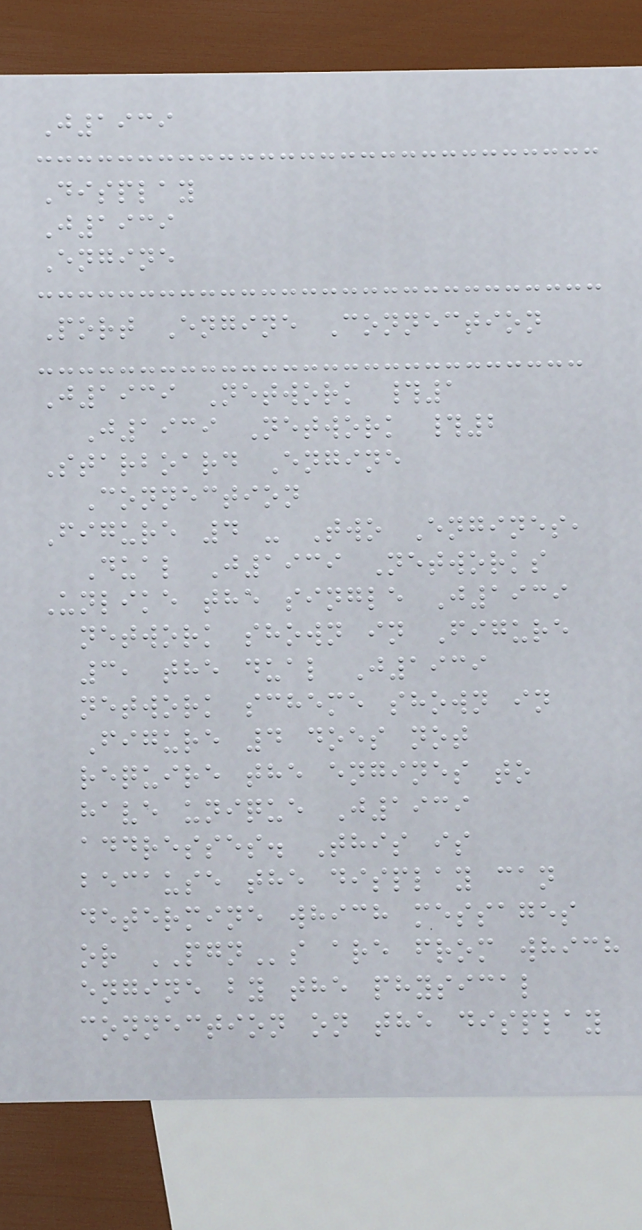J1939
Display
J1939
Engine
Port Engine Connection
J1939 Network #1
J1939 Network #2
Starboard Engine
Connection
Figure 4 - Two Engines,
Dual J1939 Networks
Unlike the single J1939
network shown in Figure
3, the dual J1939
network scheme shown in
Figure 4 does not
require the engines to
have unique J1939
addresses. This is
because the display can
determine which messages
or PGNs are from which
engine by the physical
connection on the display
